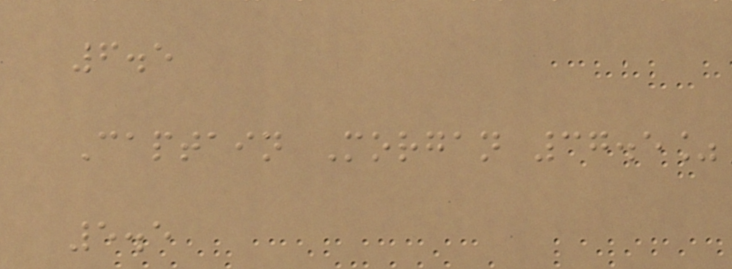6.5
Captain Morgan 37.5%
5.5
